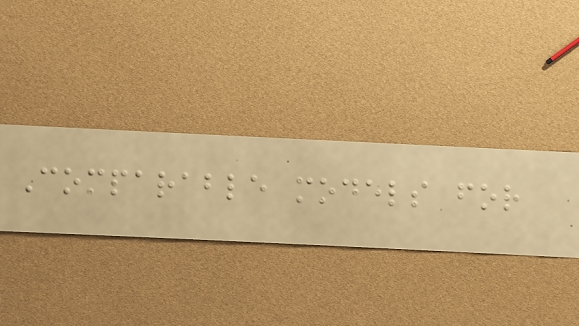Comparable models for
